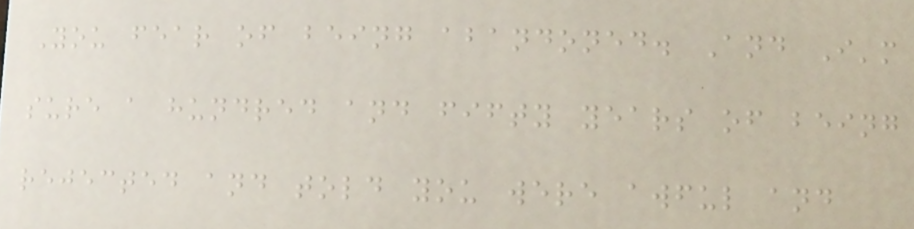You fear of being abandoned. And I'm
sure a hundred and fifty years of being
rejected and told you were awful and
